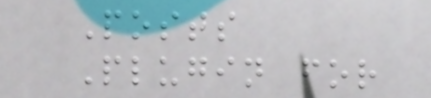Posts
Plugin for
